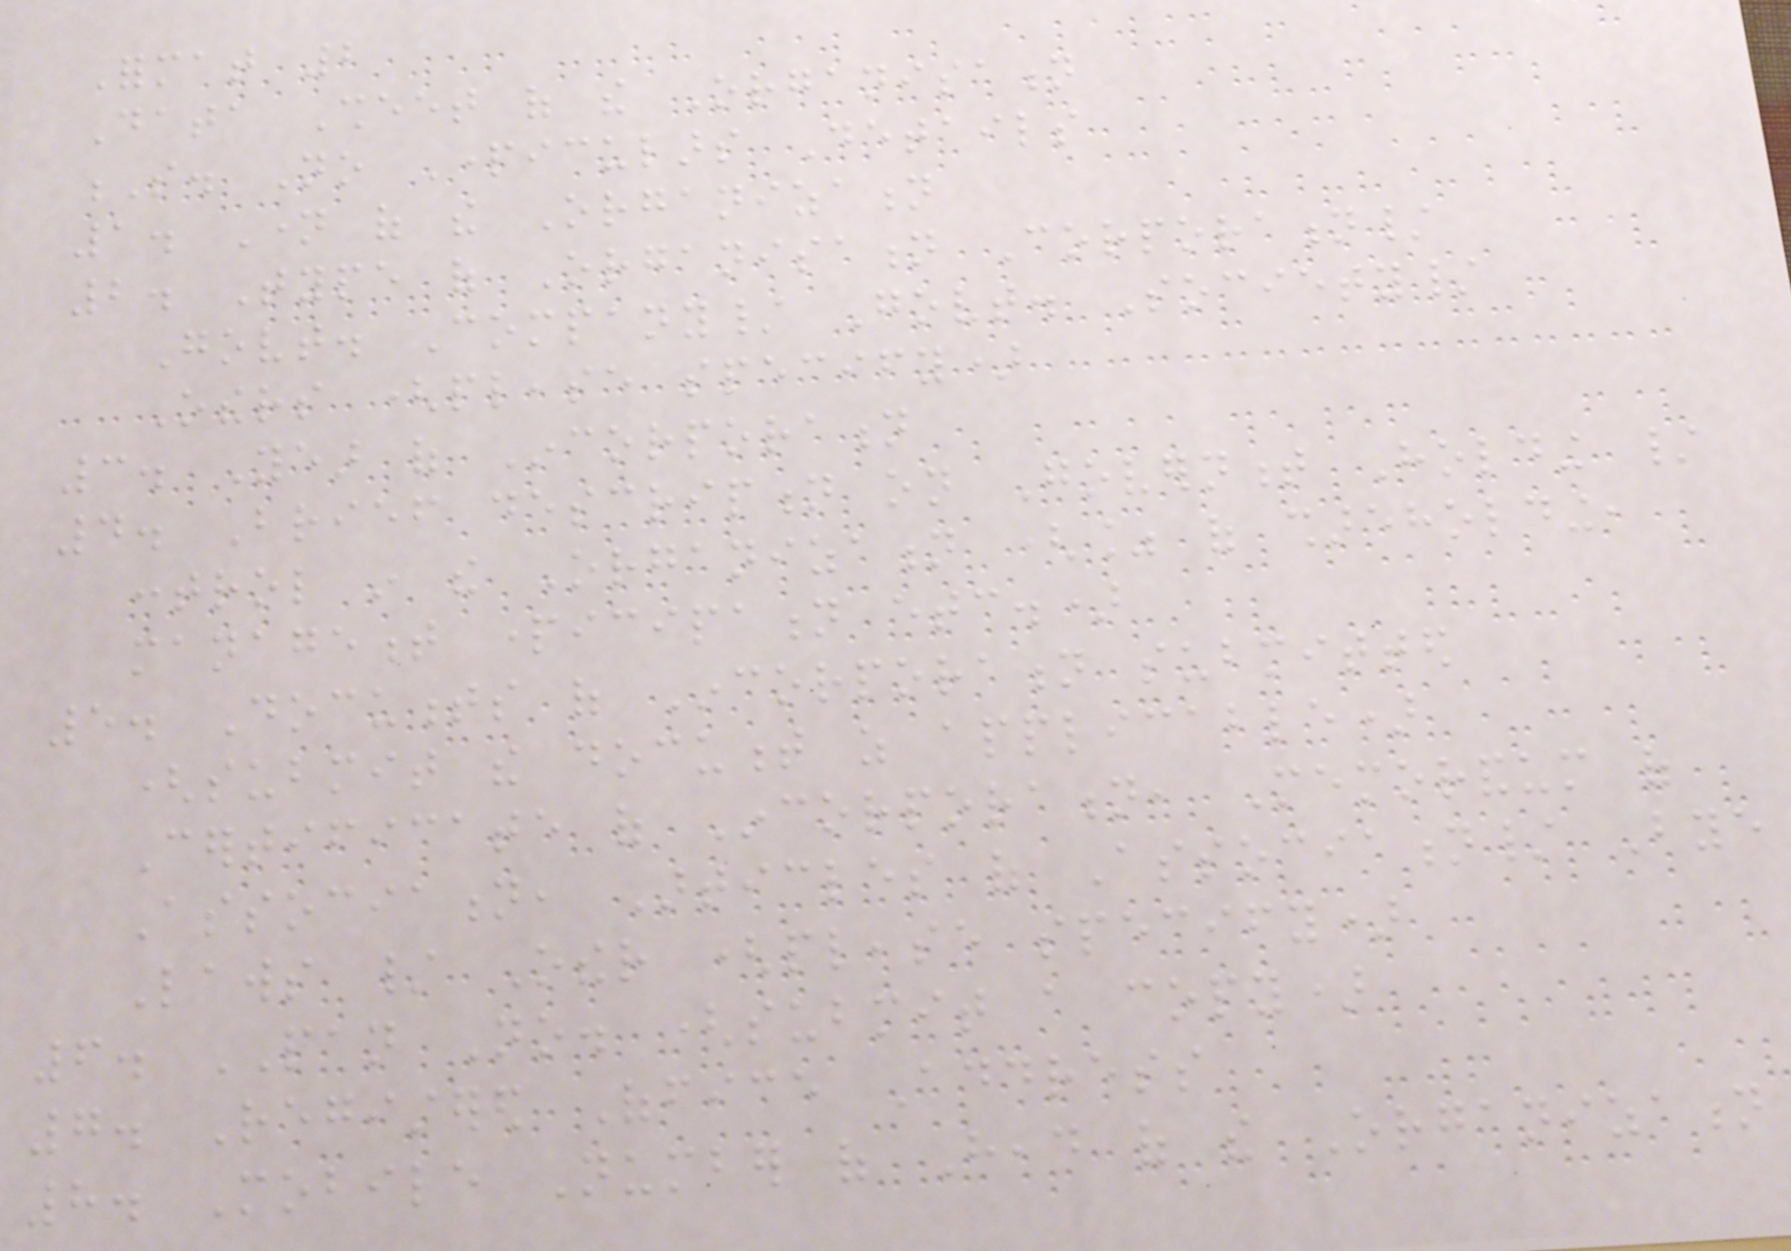Format 2
Data Sheet of the Organisation
S. No Particulars Details
1. Name of the Organization
2. Type of Organisation Corporation/
Govt. Company/ Govt. Society/
Others (please specify)
3. Year of Incorporation
4. Brief description on Government Holding /
control in the Organization (% of shareholding,
management participation etc.)
5. Documents of Incorporation submitted
(submit the document as applicable)
Certificate of Incorporation, Memorandum of
Association, Articles of Association/ Bye
Laws / Other (please specify)
6. PAN No. (submit a copy)
7. Registered Office Address
8. Mobile Number of Head of the Organization
